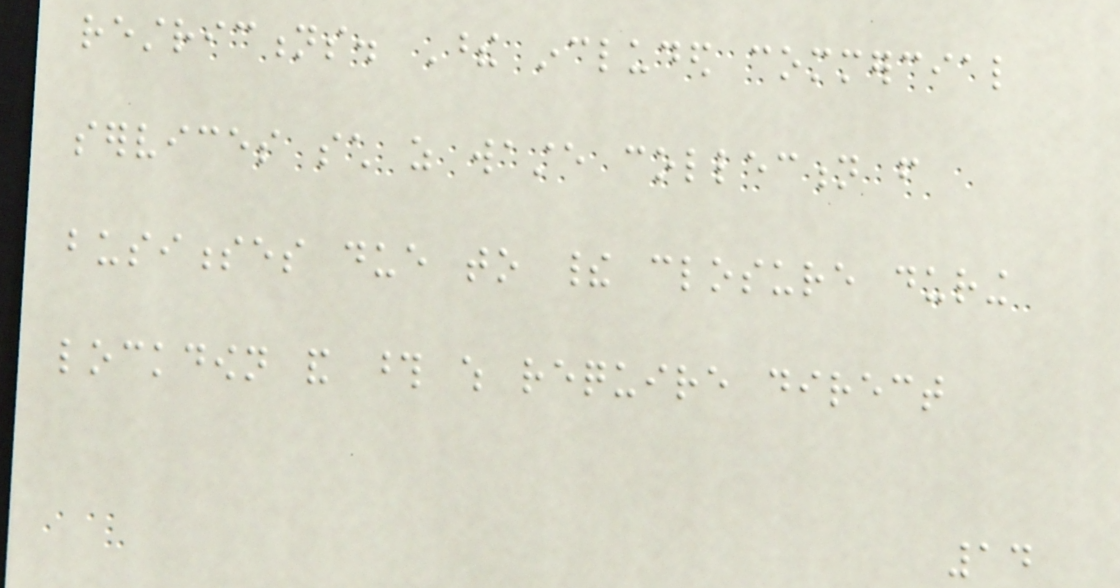restrictions. These included commercial
services such as waste collection from
businesses due to their closure during
lockdown and those which require direct
14
